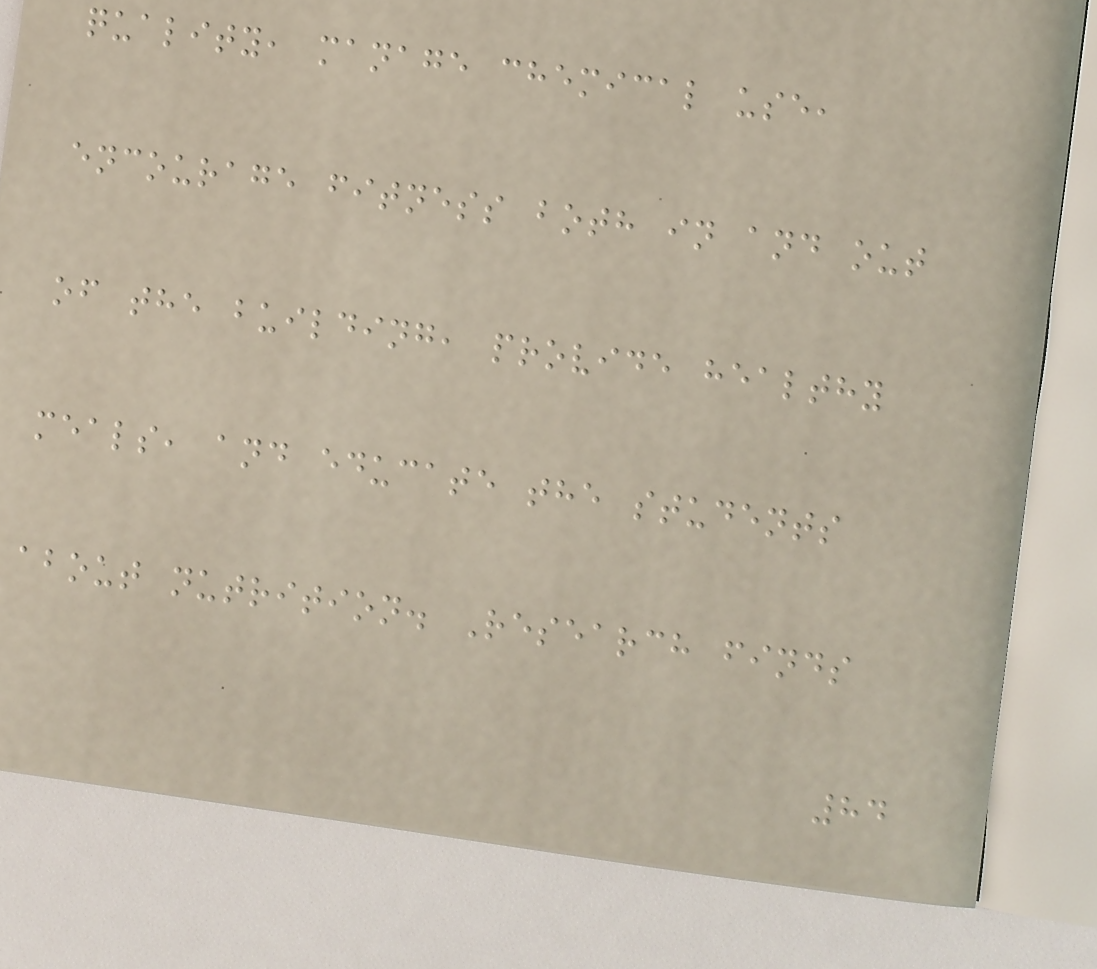quality, manage chemical use,
encourage fitness both in and out
of the building, provide healthy
meals, and educate the students
about nutrition. Research finds
84
